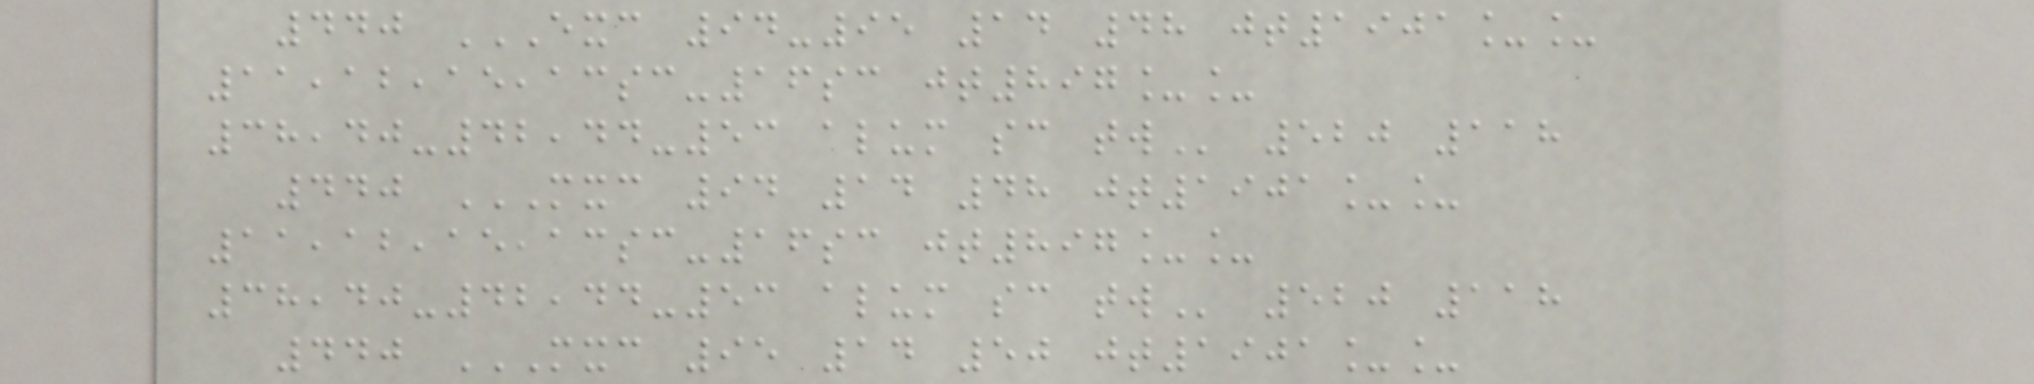440 EXC 94-95 14 48 JT1901__
11,12,15,13SC-16SC JT897__
38,40-42,44-53 ALUM SC TW 520 118
440 MXC 94 14 48 JT1901__
11,12,15,13SC-16SC JT897__
38,40-42,44-53 ALUM SC TW 520 118
440 MXC 95 14 50 JT1901__
